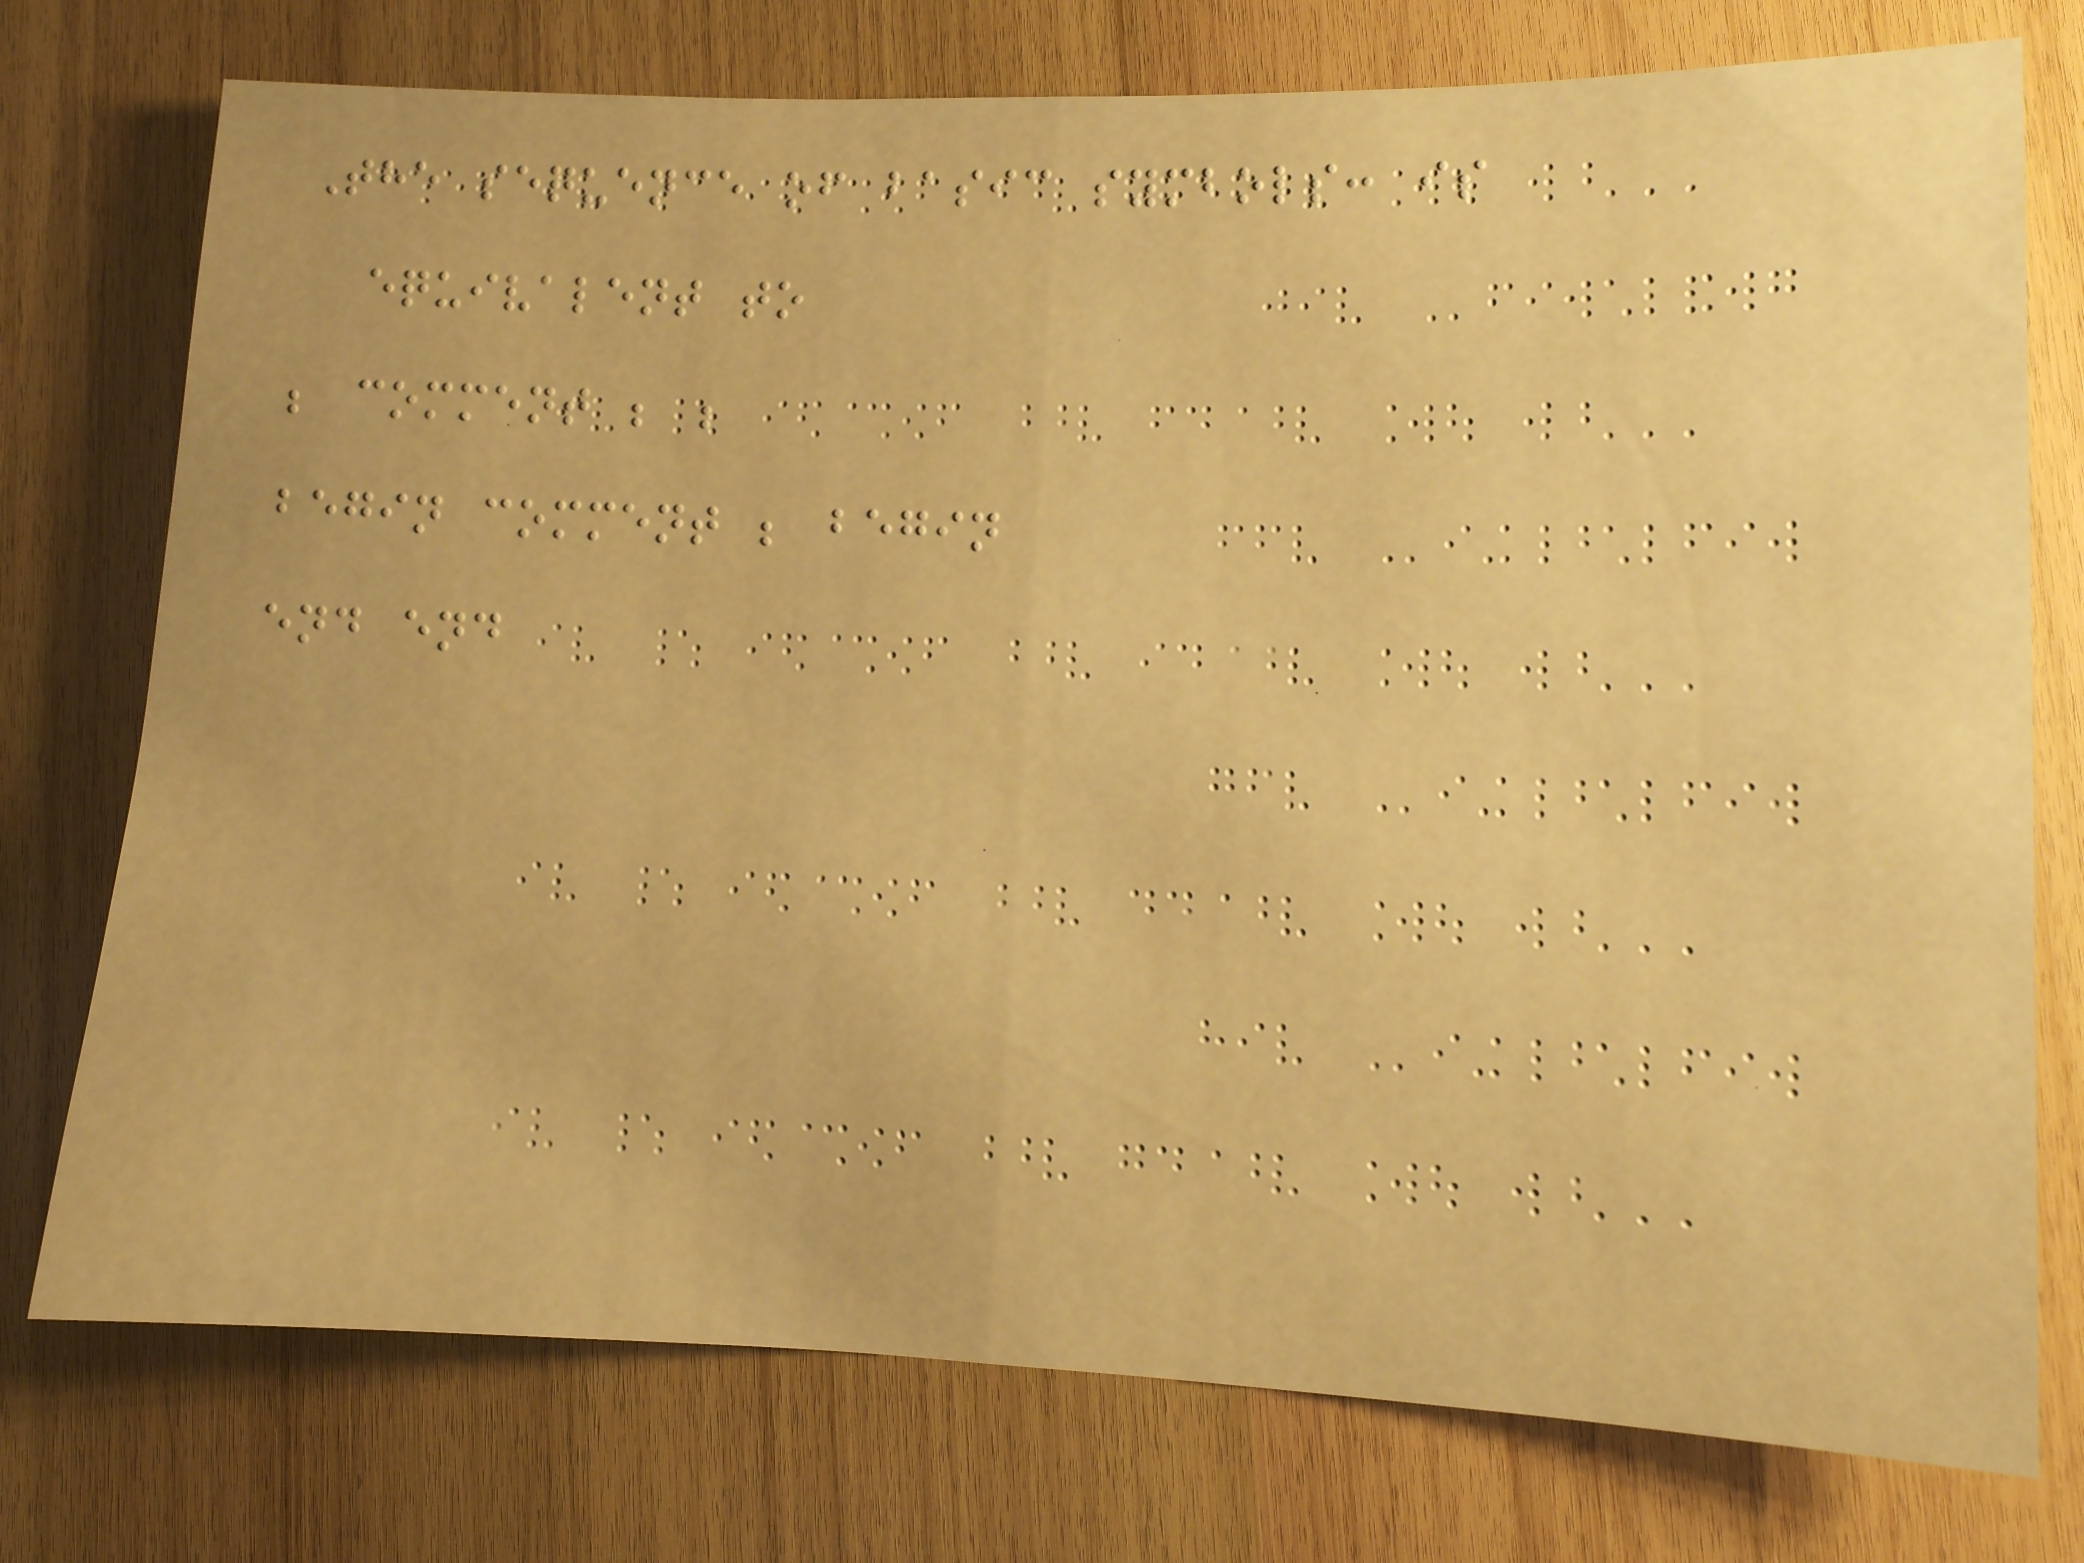The sequence of basic symbols: is
equivalent to
; comment ; ;
begin comment ; begin
end end
